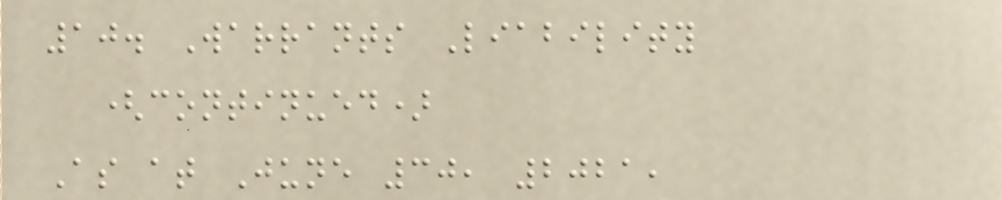10. Warrants Liability
(continued)
As at June 30, 2021,
